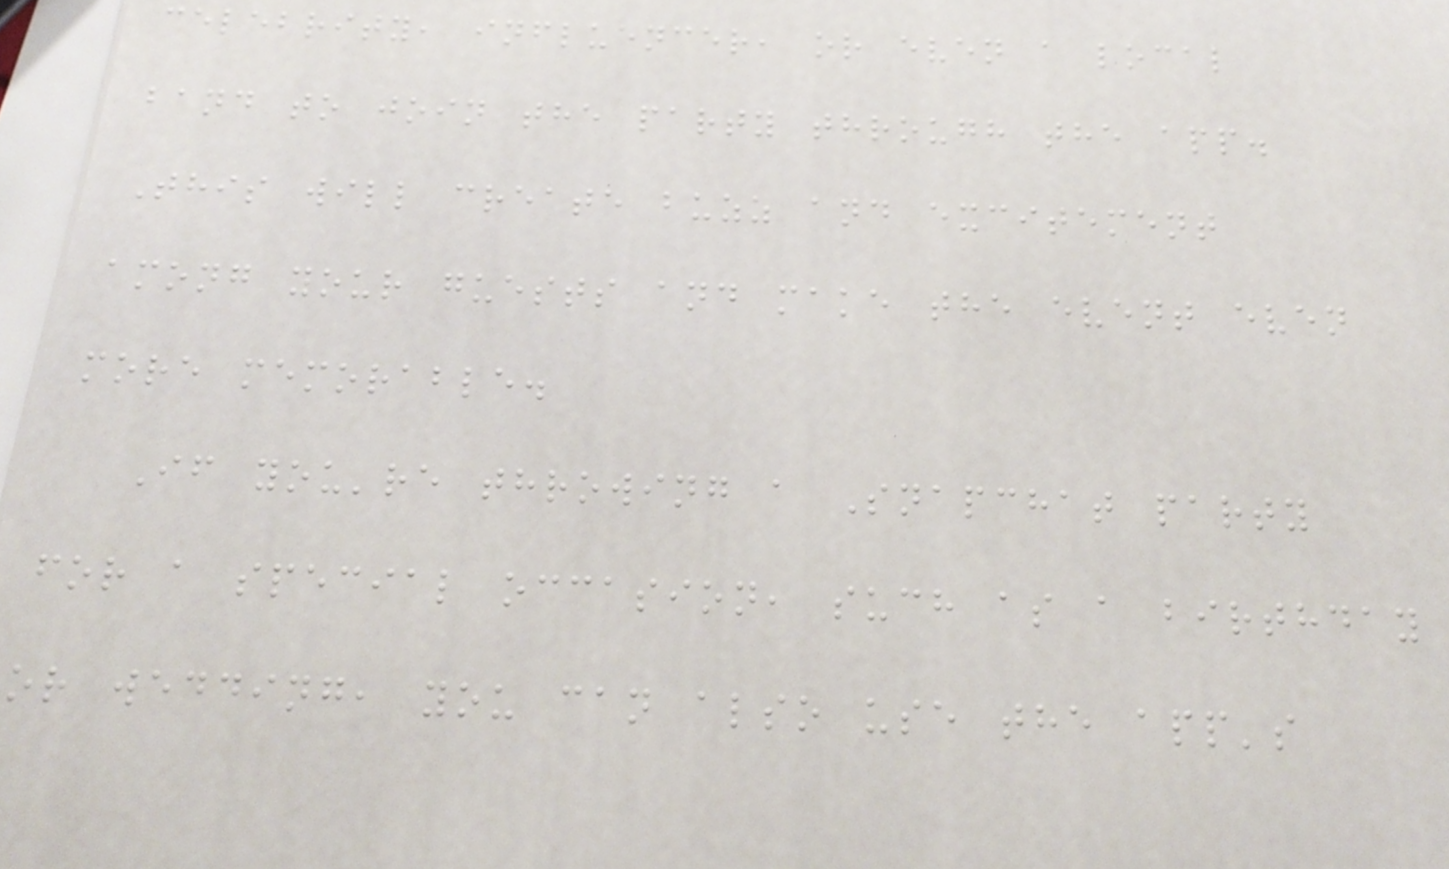celebrity, influencer, or even a local
band to join the party through the app.
This will create buzz and excitement
among your guests and make the event even
more memorable.
If you're throwing a Snapchat party
for a special occasion, such as a birthday
or wedding, you can also use the app's
